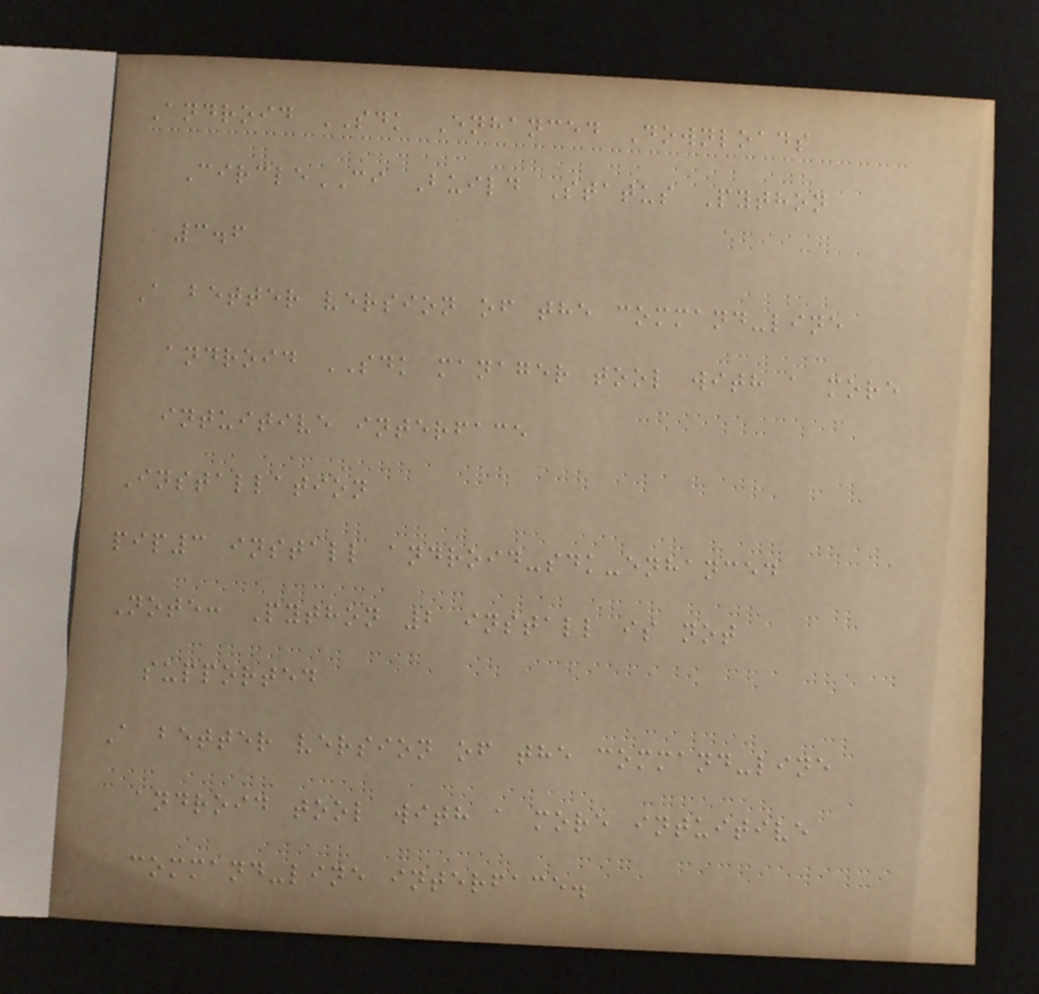Android SDK Enhanced Downloads
CircleCI Build Status Python
3.6
A better version of the command-line
android SDK manager tool with a more
intuitive interface
Installation
pip3 install android-sdk-enhanced
Note: Python 2 install is not
supported
A better version of the command-line
android tool with a more intuitive
command-line interface.
